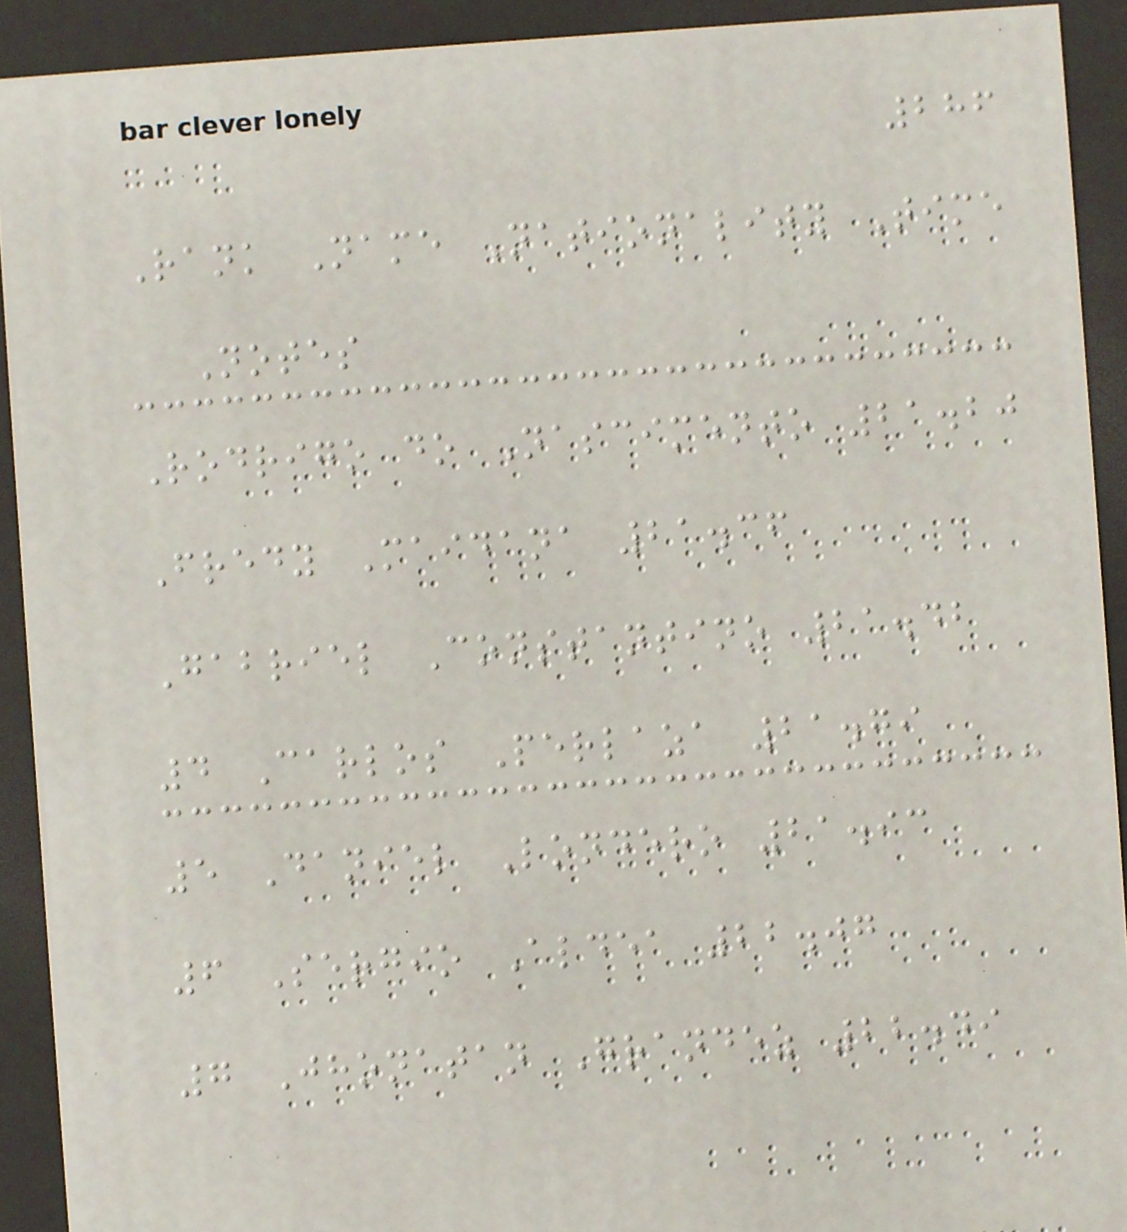286
Rank Name Nationality Time
Notes
Rodrigo do Nascimento 21.20
Fredy Maidana 21.36
Gabriel Constantino 21.42
4 Carlos Perlaza 21.79
5 Daniel Londero 21.93
6 Sergio Aldea 22.07
7 Jhonatan Grandez 22.49
